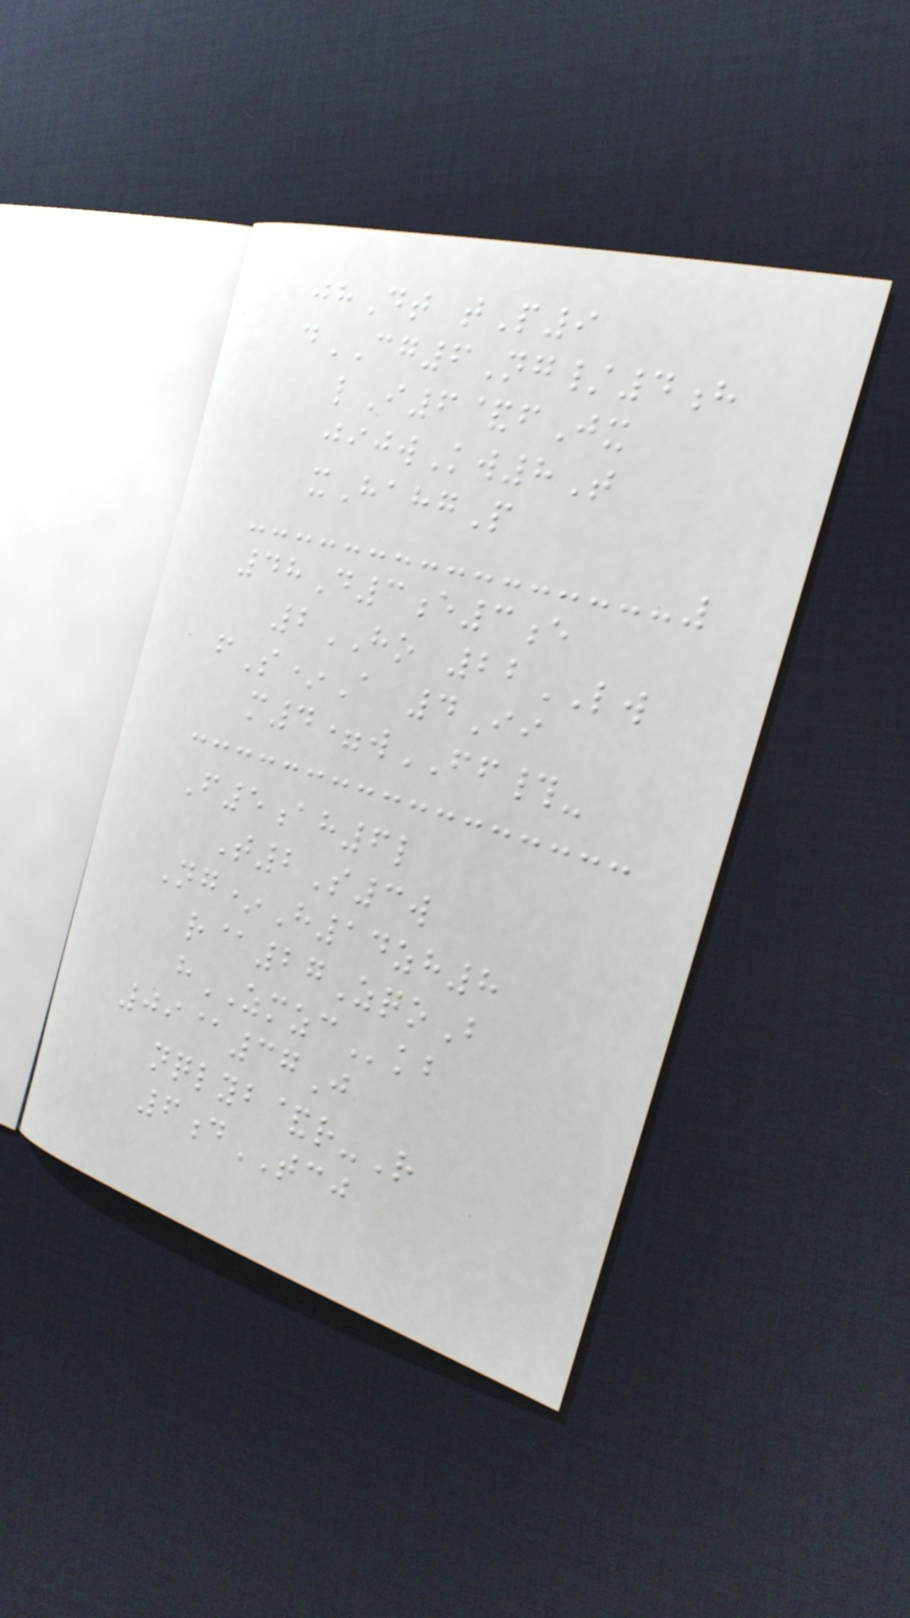jhDt tP9
dCG6Ng/4h
lI6&fJx
jijwKw8T
xHahgP
48D3e3e
2HO 22LW
fS*A 4Ii
m4=wFF#-
F5ah6l
T2S3w
Ng*H14zh8
r@27ZqoB
hZMZCkb
09@37J
nqlyb&r-R
6dTCJ
